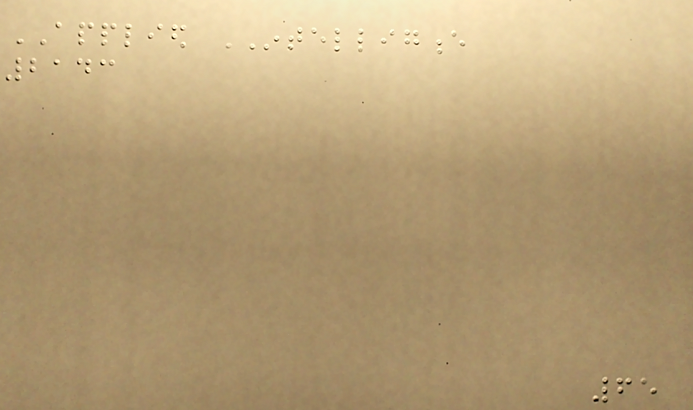APPLIED INTELLIGENCE
2143
65
